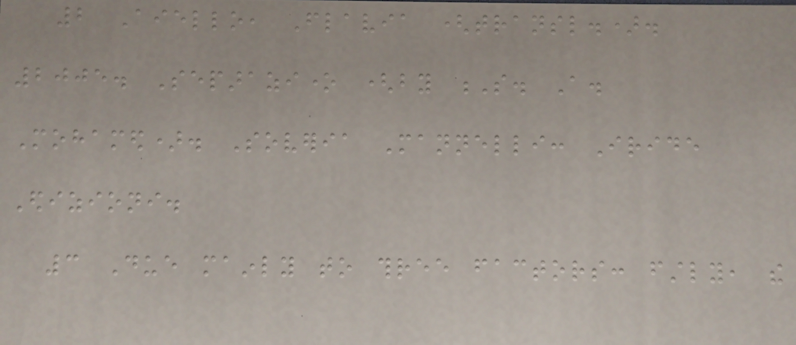2 Aiello, Flavia (transl.).
2005. Separazione (by S. A.
Mohamed). Soveria Mannelli: Iride
Edizioni.
3 Due mainly to three factors: firstly, the
